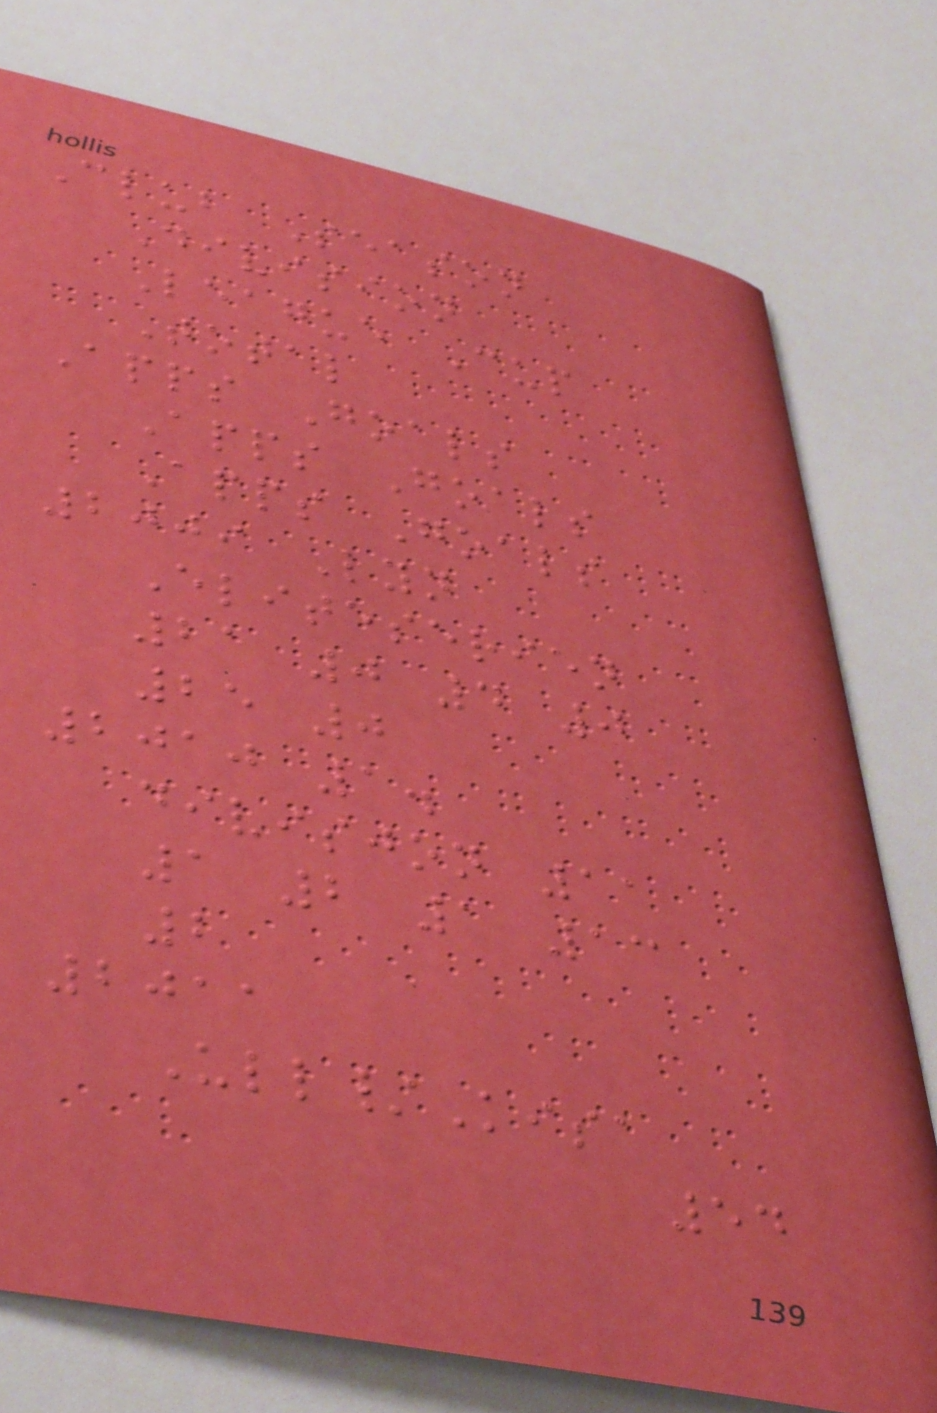Club Season
Division
League Cup
Total
Apps Goals
Apps Goals
Apps Goals
2009 Lyn
Eliteserien
21 0 4 0
25 0
2010 1.
divisjon 11
1 2 1 13
2
2011
Ull/Kisa
54
